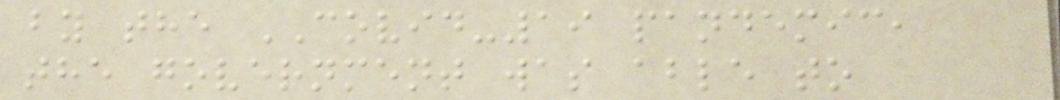by the COVID-19 pandemic,
the government was able to
